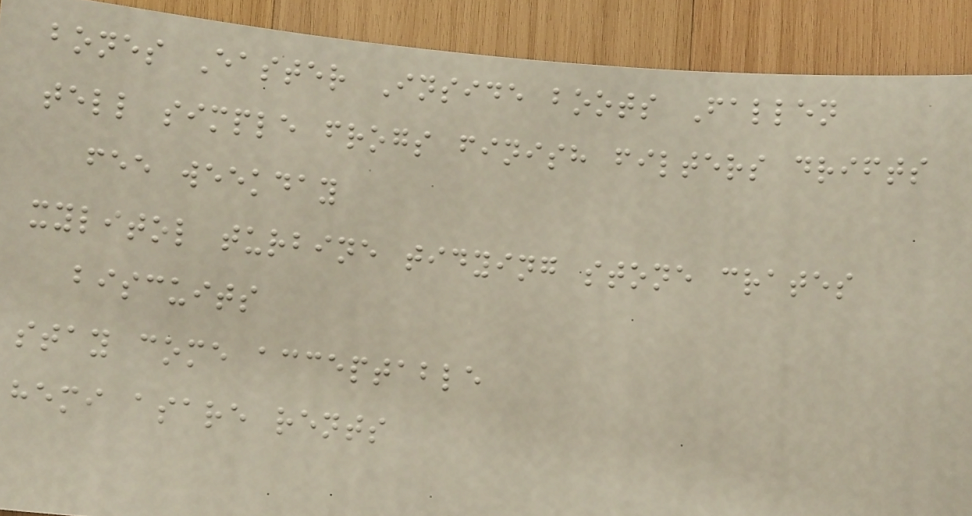bones Easter Inside boots Fallen
tell simple frogs finish filters drifts
fee weekday
xylitol turbine tidying stone crates
biscuits
stay come acceptable
hemi asare rents
